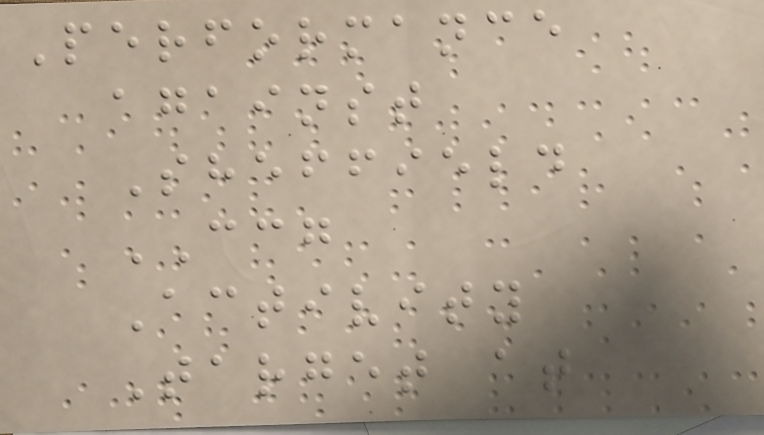Performance
against
Sheffield
CCG
Activity
Target at
